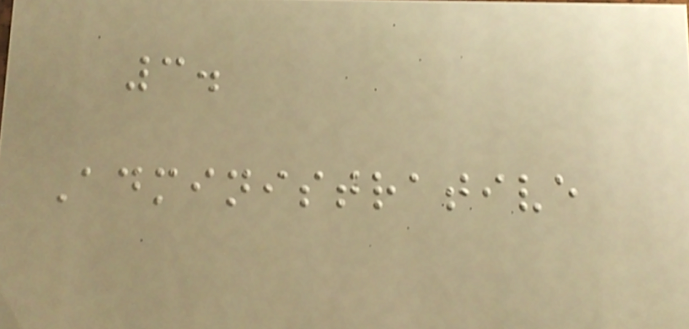3.
Administrative
